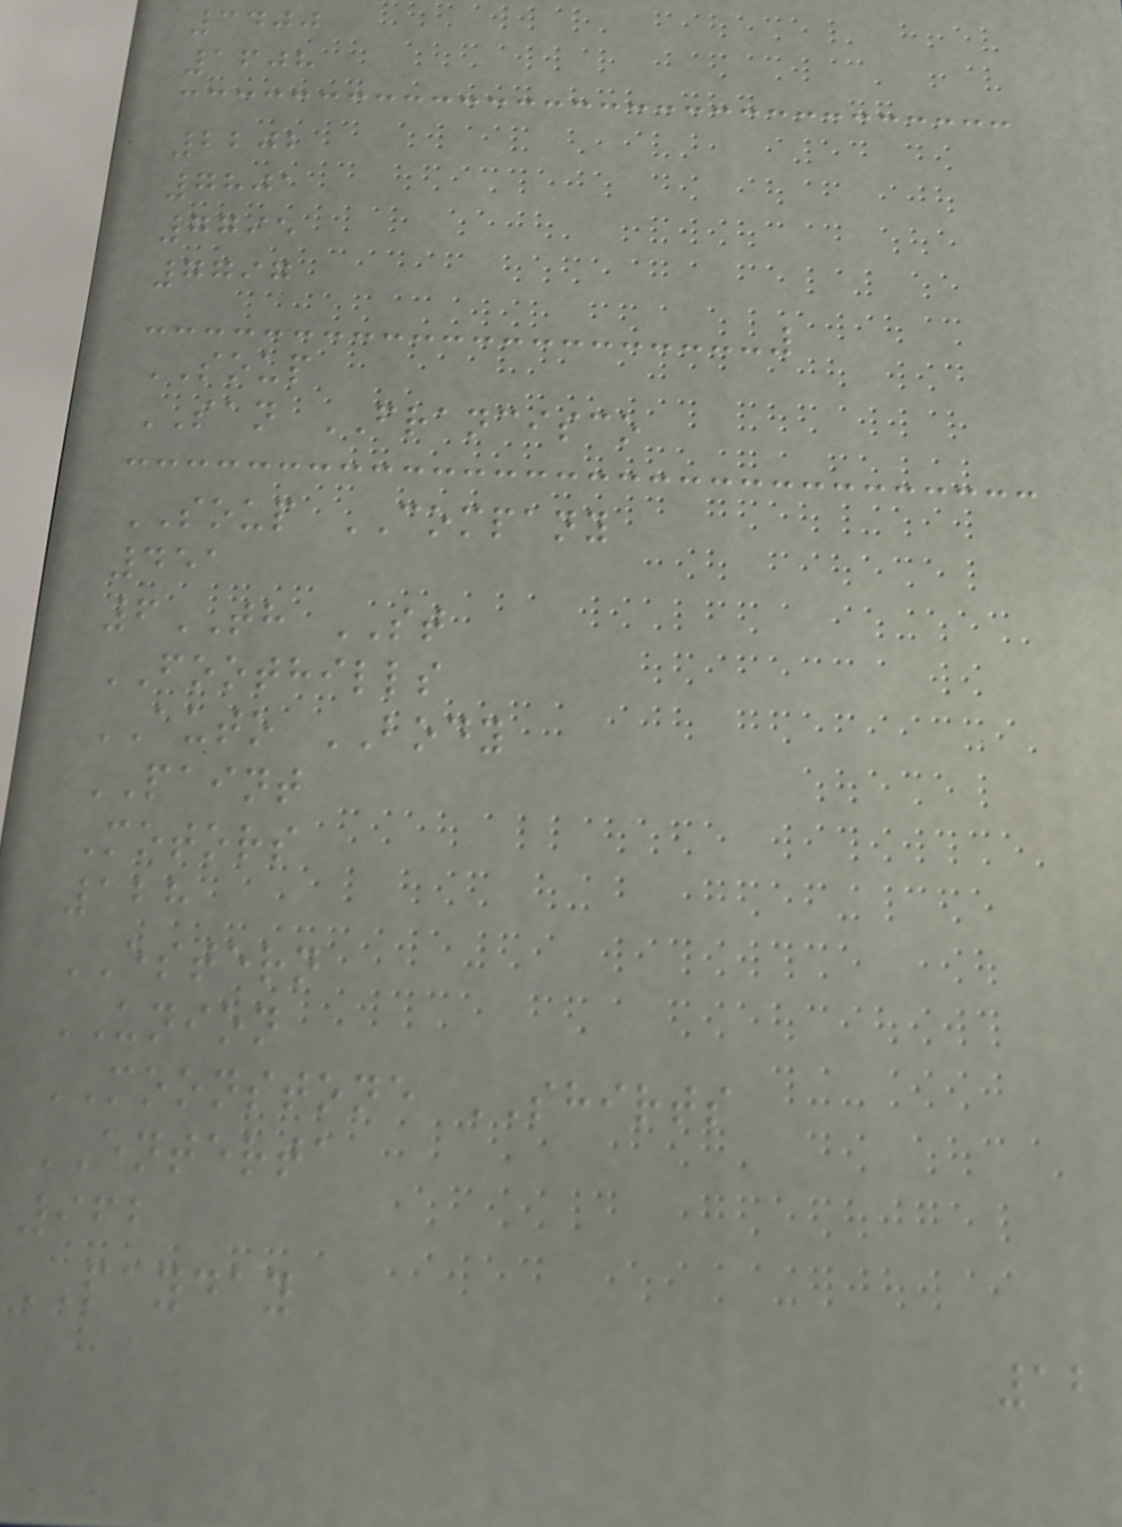3400
1608
2202
7801
7795
7797
SOUP
SAN FRANCISCO
SOUP COMPANY
451
6TH ST
FOOTHILLS
AUTO BODY
PAINT
Motors
128
ESTERN
UNION
MOONSTONE SHIRTS
ENTERTA
962
PAYDAY
12
